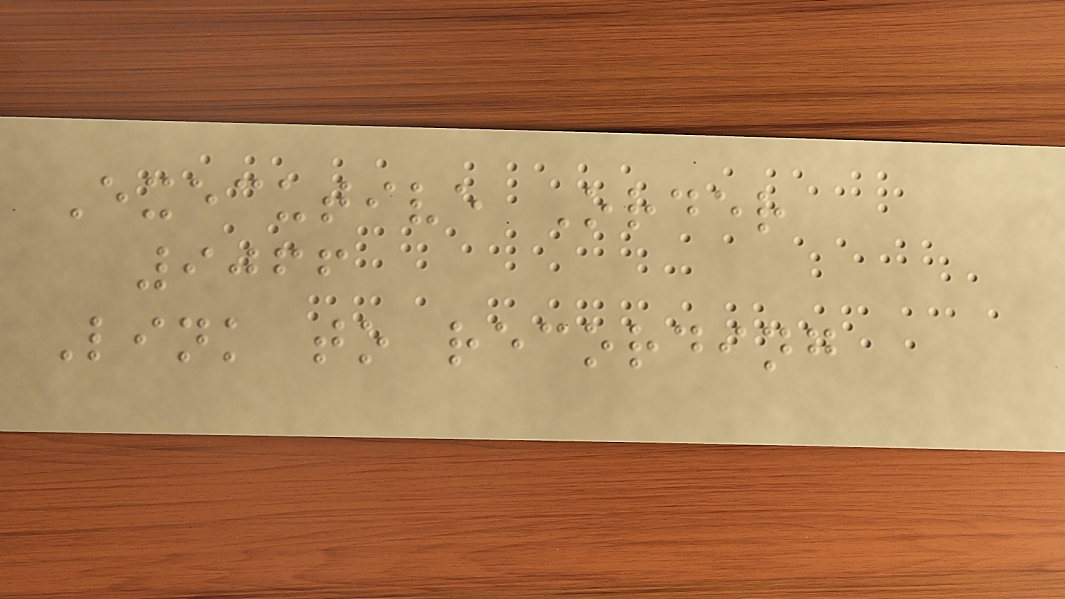Executive Order
9066
Link to recording
